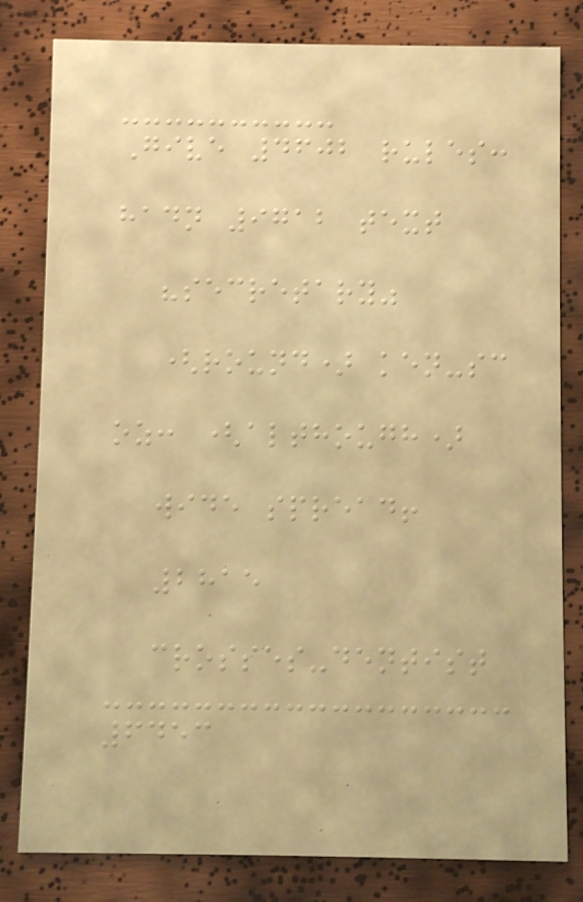Give 4602 rules:
hadn 9712 text
"secretary"
(round) ken-sc
oz: (although)
wide spread!
2815
crosses-dentist
6453
